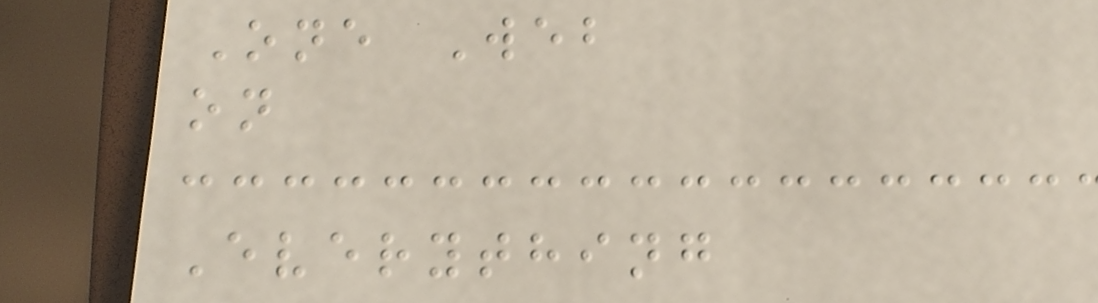One Web
on
Everything
